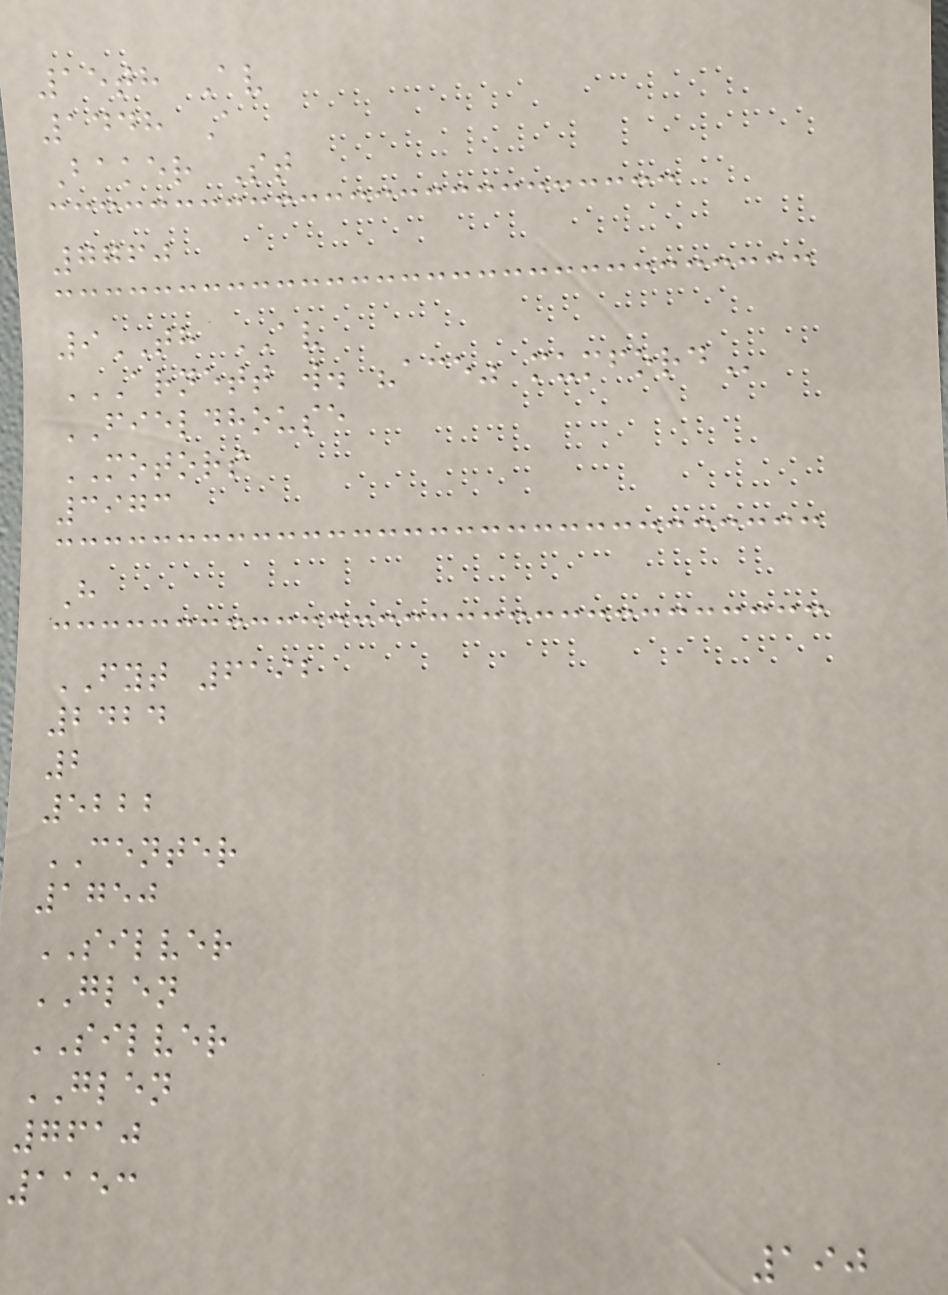15th Av
1448 A
Baker St
7760
9TH AV
ARNETT W. "ACE" MUMFORD
FIELDHOUSE
MOTORS
3973
H
FYT 6192
2424
2
5222
CENTER
1750
SILVER
GLEN
SILVER
GLEN
7610
1153
190
